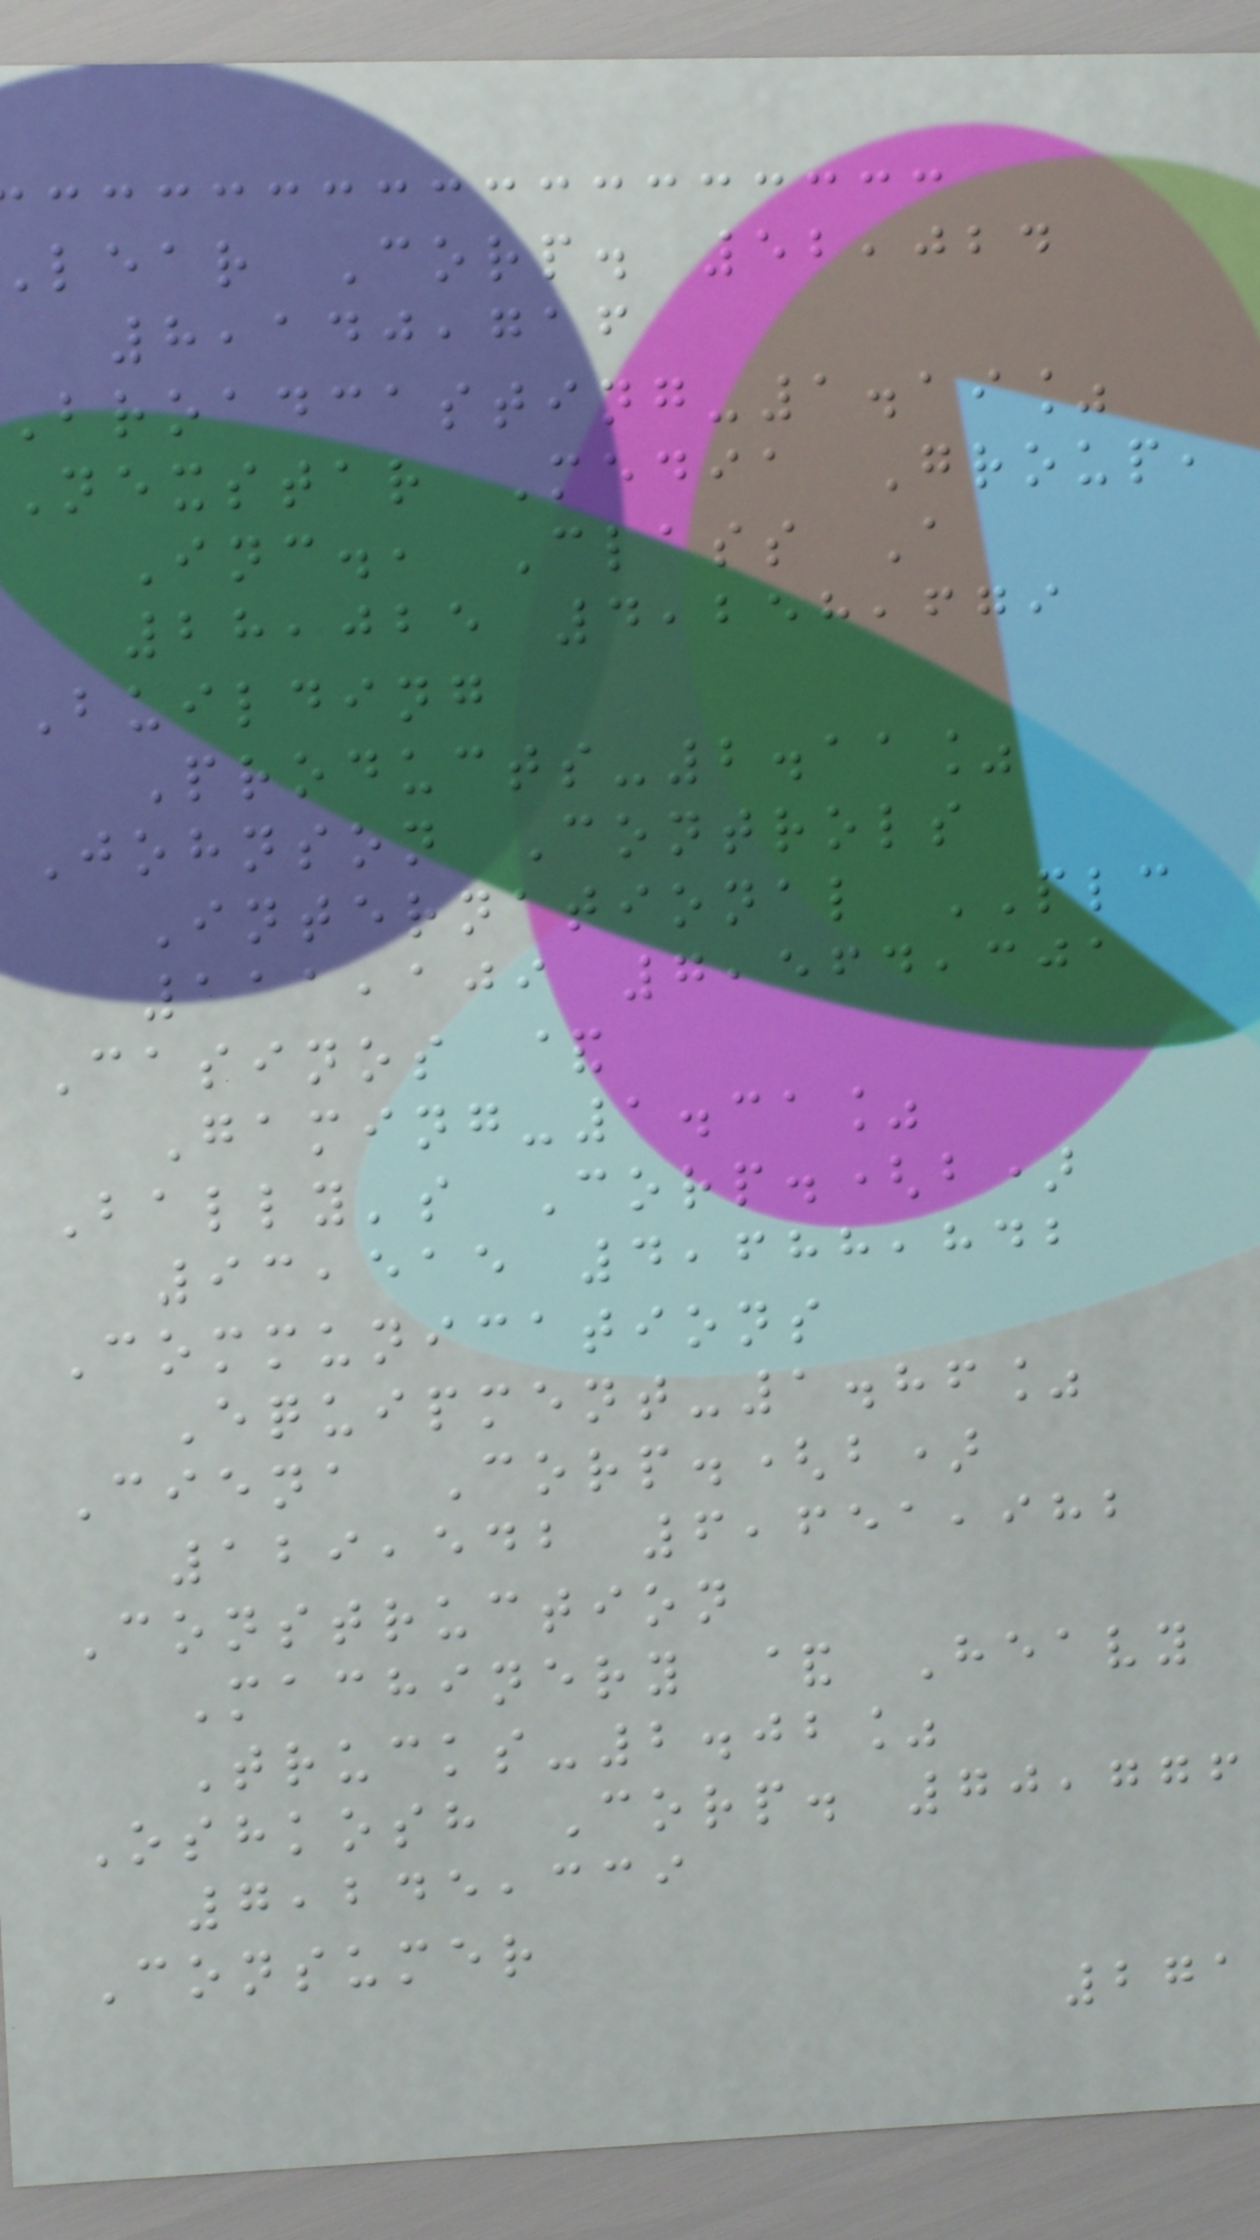lear Corp. 52,024
8,140,716
Broadcasting-1.19%
Nexstar Media Group,
Inc., Class A
28,025 4,258,679
Building
Products-2.11%
Johnson Controls
International PLC
111,109 7,564,301
Casinos &
Gaming-1.31%
Bally's Corp.(b)
93,515 4,688,842
Communications
Equipment-1.86%
Ciena Corp.(b)
129,542 6,651,982
Construction
Machinery & Heavy
Trucks-2.02%
Oshkosh Corp. 70,776
7,245,339
Consumer
271
